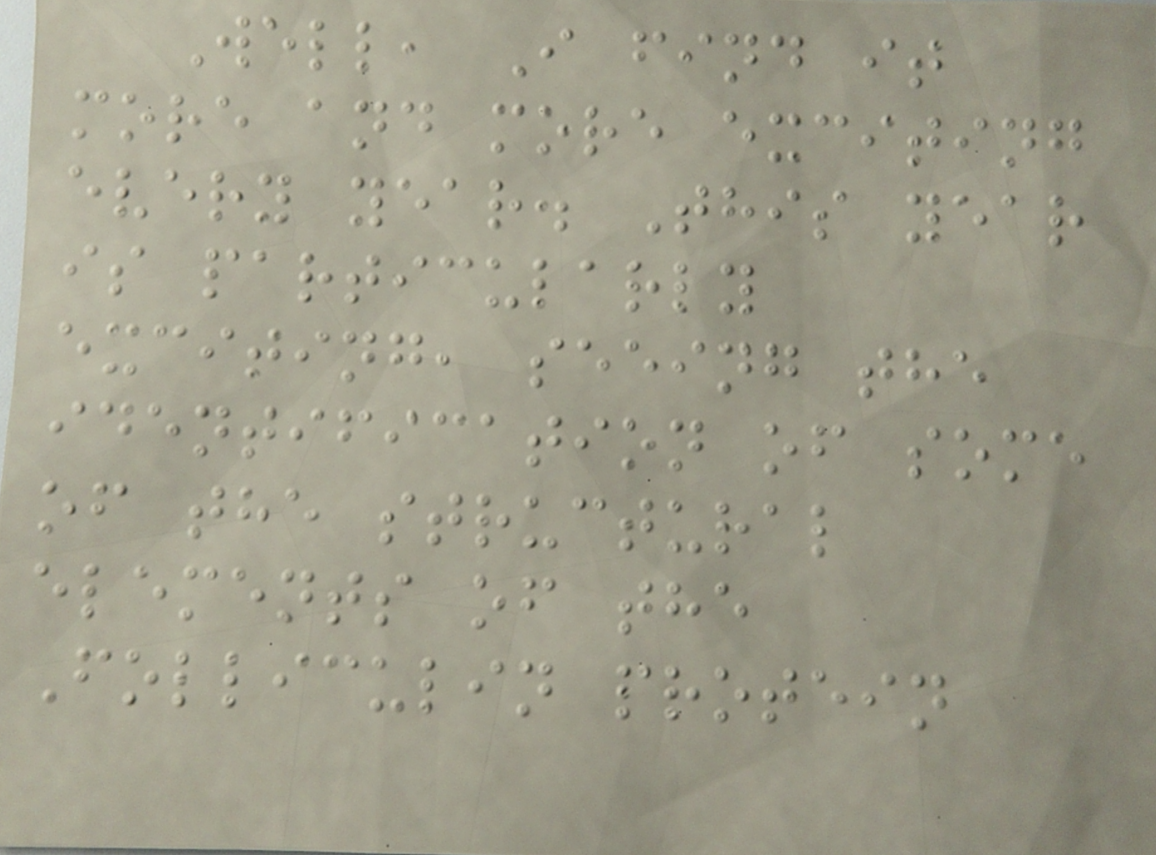Well, I find it
more and more exciting
every year. This year
is particularly
exciting, seeing the
identification of some
of the structural
elements of the
Folliculin protein
